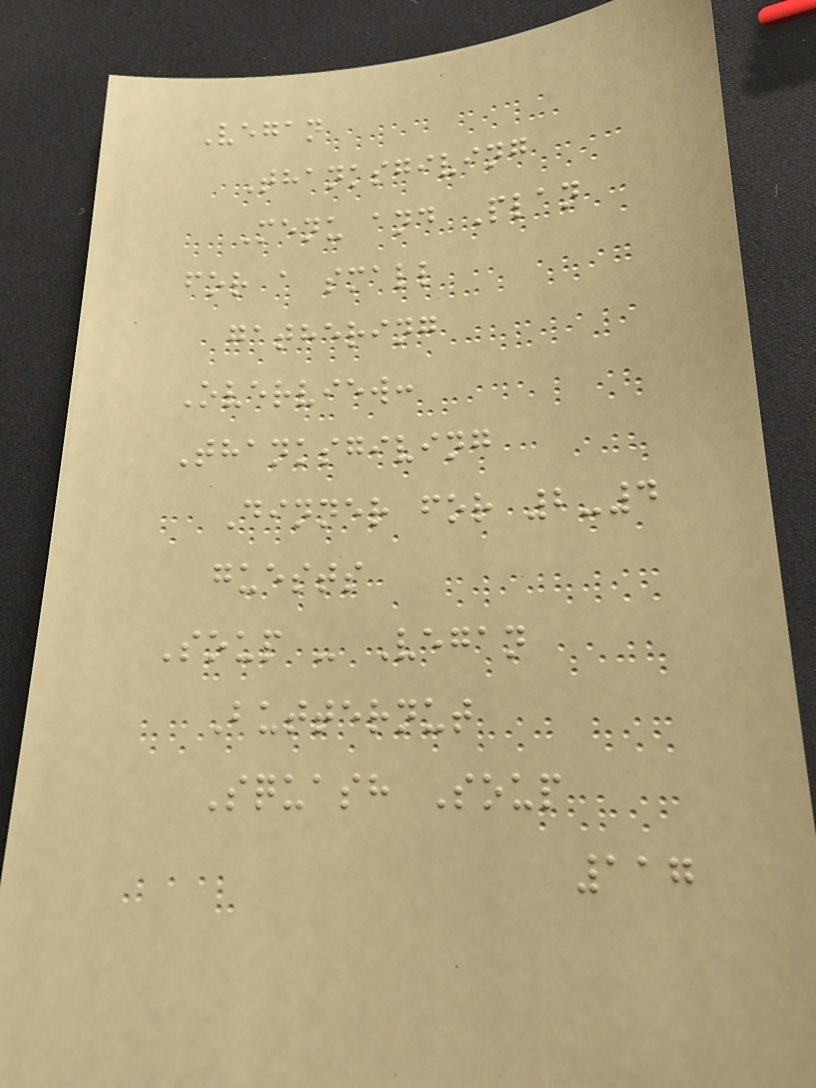Vegan
Thanksgiving
Menu and Plan
for a small
gathering
Overview:
Thanksgiving
Dinner for 2-4
guests
Soup - Vegan
Butternut
Squash Soup
117
